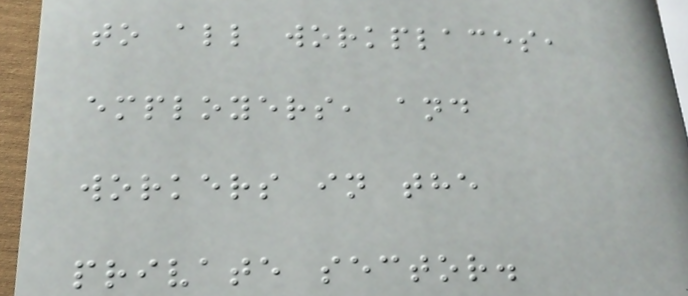to all workplaces,
employers, and
workers in the
private sector.
